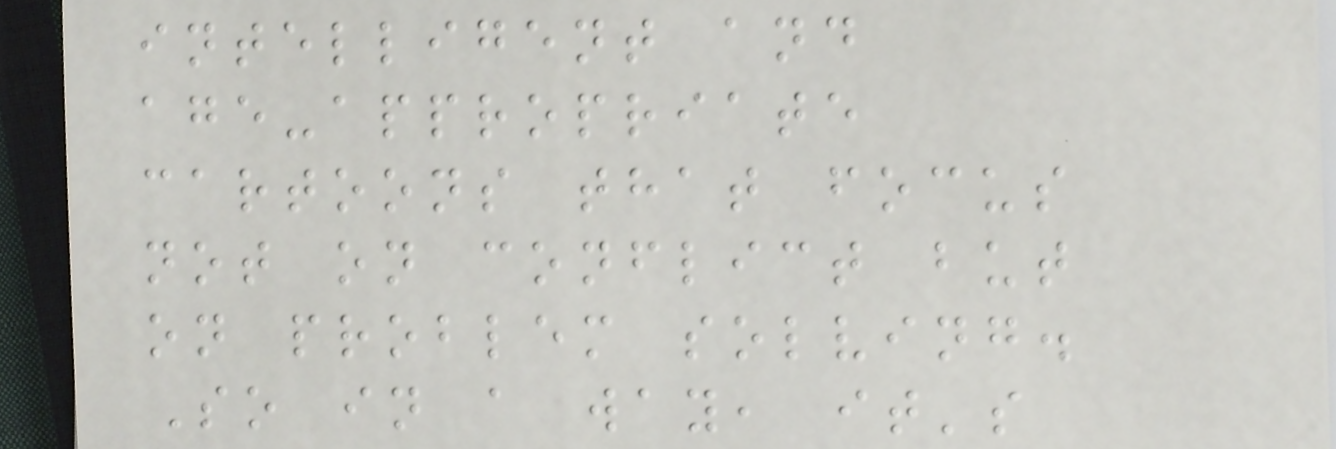intelligent and
age-appropriate
cartoons that focus
not on conflict but
on problem solving.
So in a way, it's
